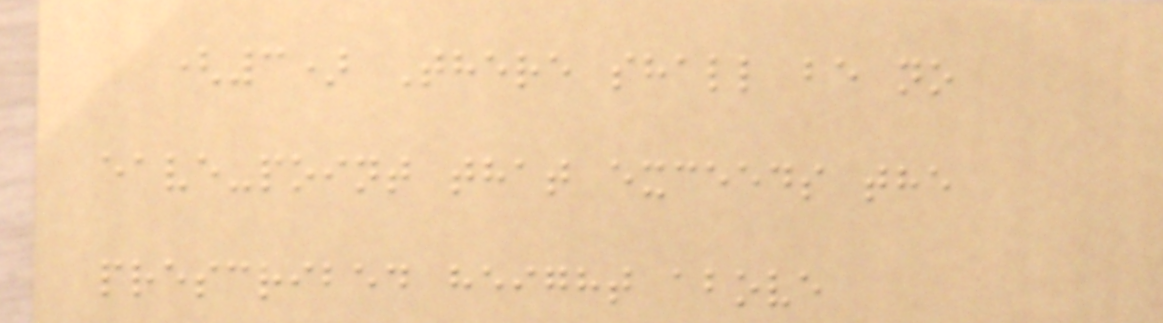(3) There shall be no
eave-point that exceeds the
prescribed height above
